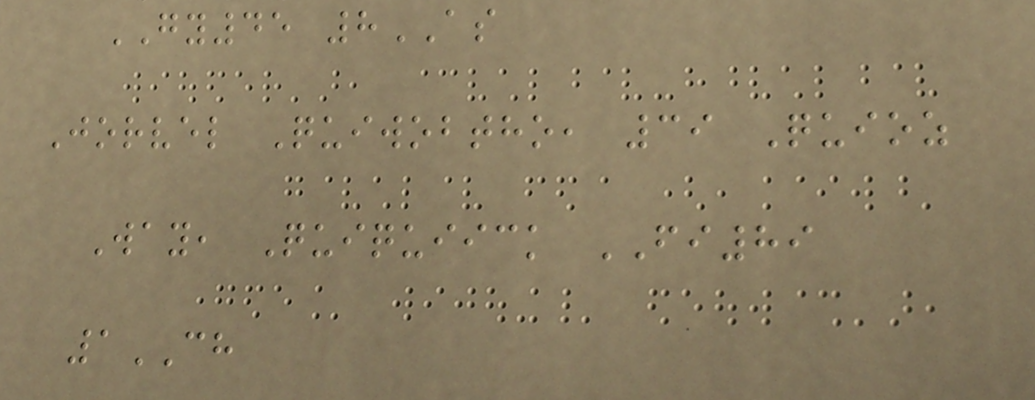GY45 8AS
Jorvel Quiwobtho, 39 Quioz
Way, Quiquiick FI89
1CH
